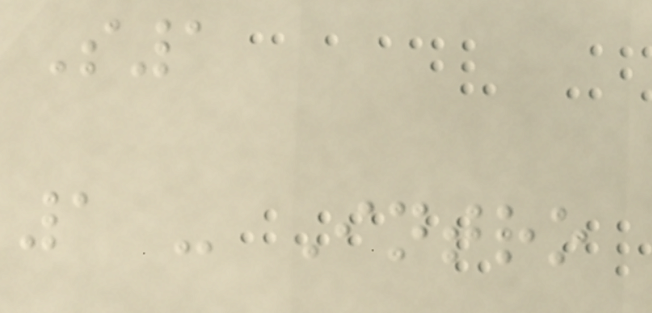S1
1 - Intro
